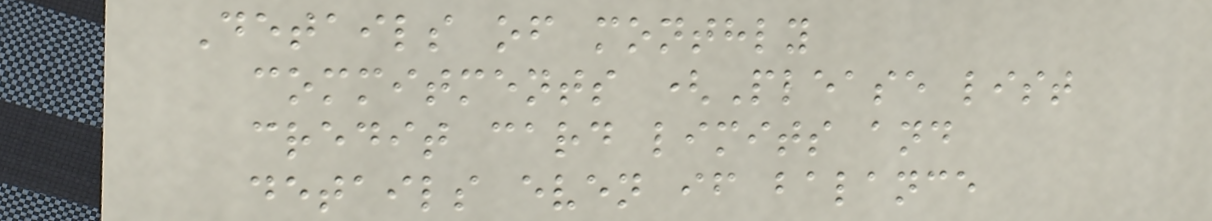Details of monthly
commitments (Please list
credit card limits and
details even if balance
